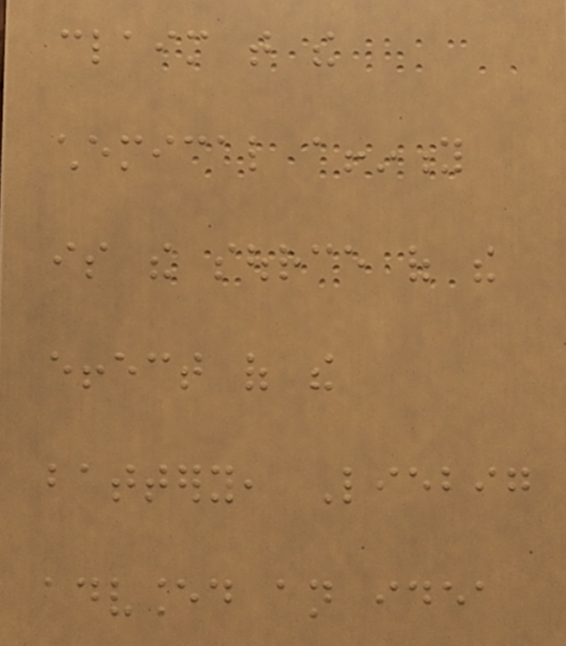claim that the
chemical affinity
is the source of the
effect of the
battery, Liebig
advanced an idea
